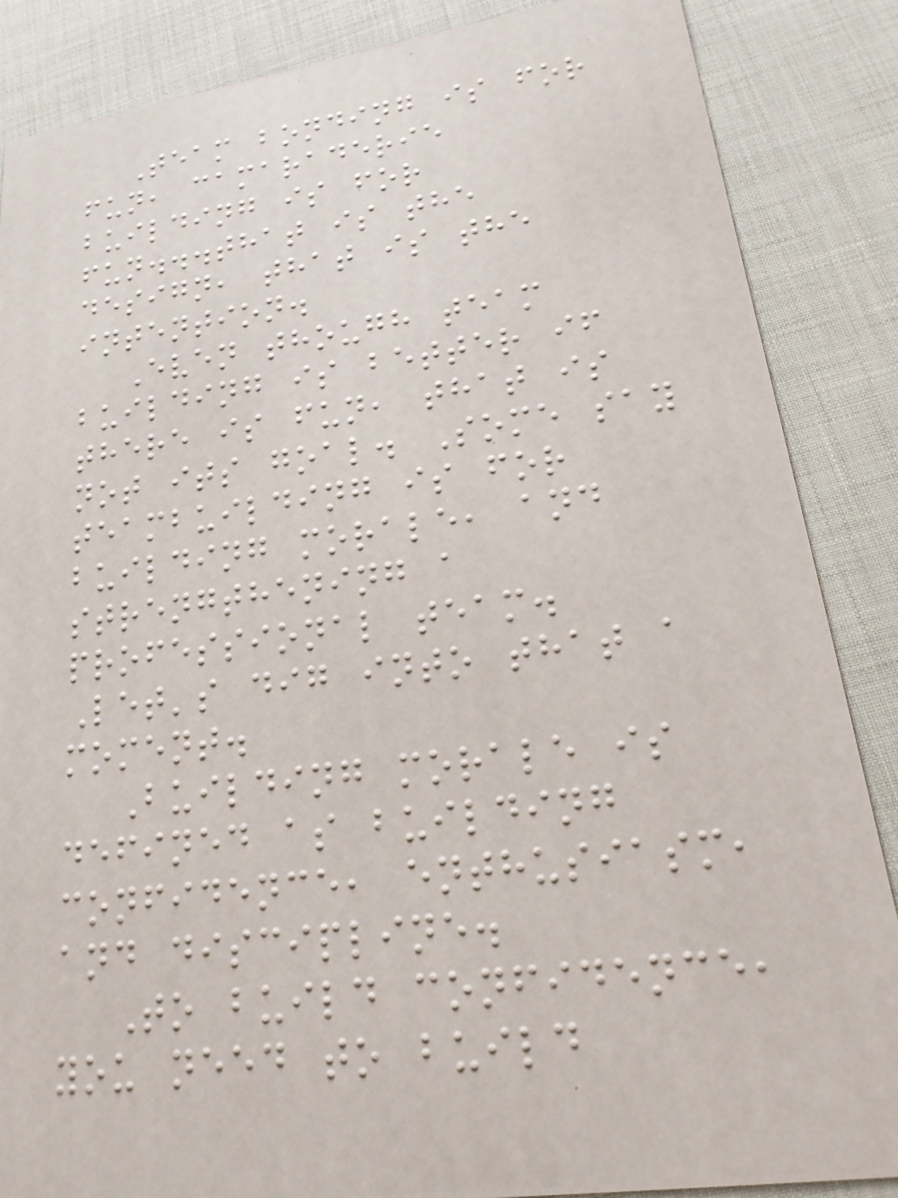Team bonding is for
fun, camaraderie
building is for
fun...that is the
design, that is the
intention.
Even though team
building is better if
there is fun, that is
not its goal. Some say
teambuilding is for
building morale, and
strengthening a
professional team.
Let's dig into that a
moment.
Building morale is
defined as building
confidence, enthusiasm,
and discipline.
To build confidence,
you need to build
